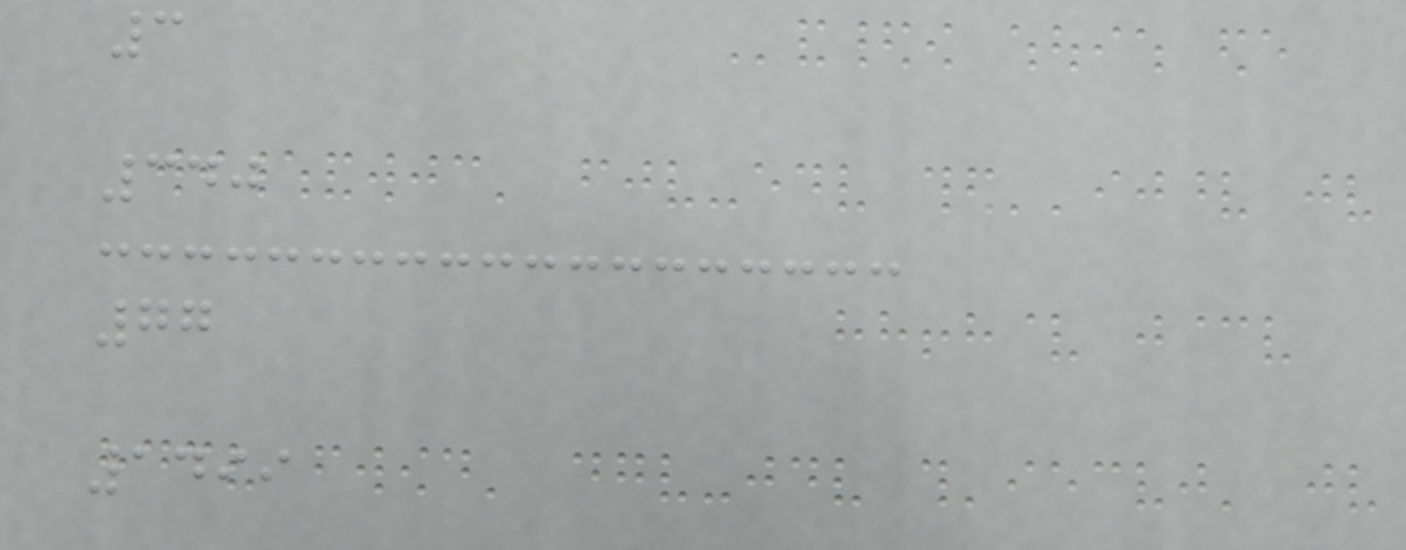3
340
77
1499
